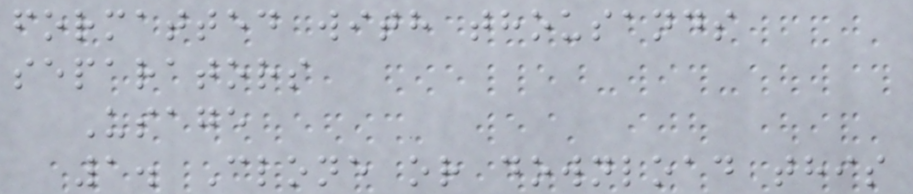formatted with thousands
separators
Usage
1. Clone or download this
